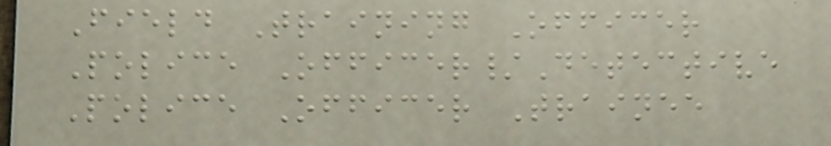Field Training Officer
Police Officer/Detective
Police Officer Trainee
